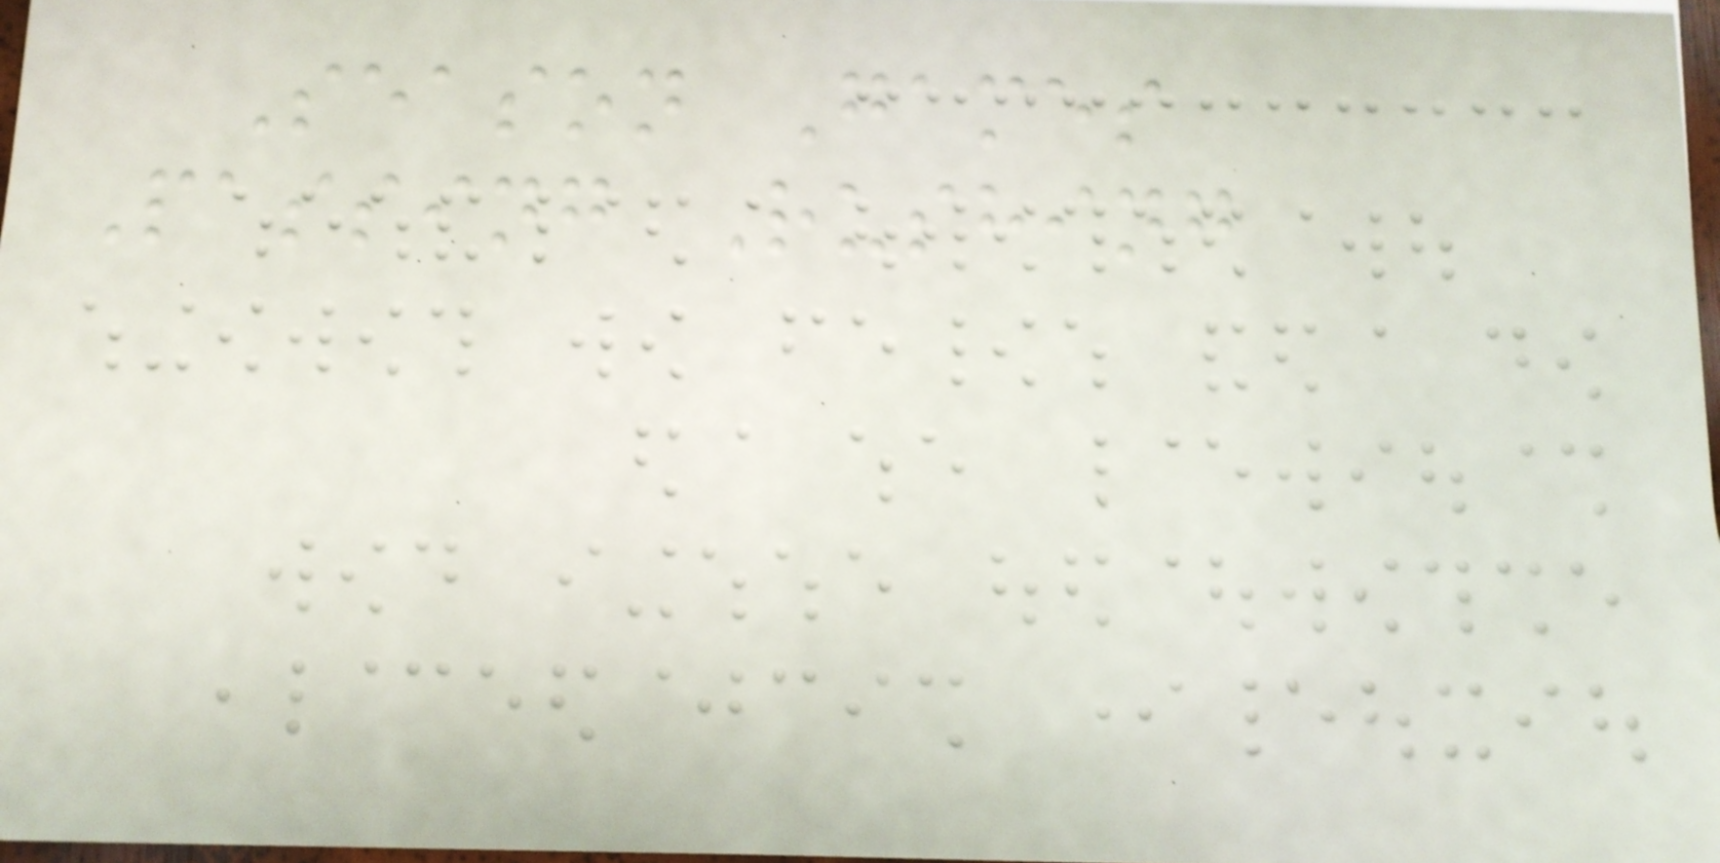Season Games
Passing Rushing
